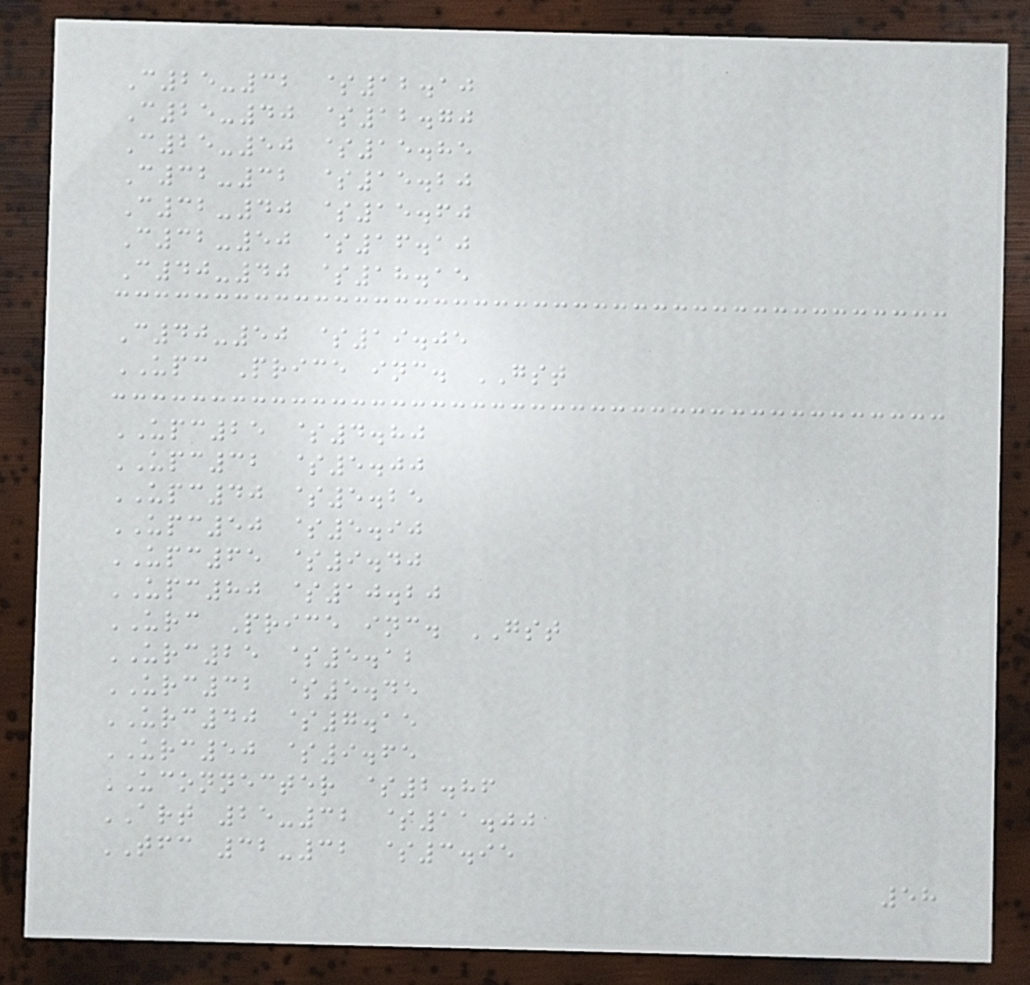C25-32 $12.10
C25-40 $12.70
C25-50 $15.85
C32-32 $15.20
C32-40 $15.60
C32-50 $16.10
C40-40 $18.15
C40-50 $19.05
UPC Price inc. GST
UPC25 $4.80
UPC32 $5.00
UPC40 $5.25
UPC50 $5.90
UPC65 $9.40
UPC80 $10.20
URC Price inc. GST
URC25 $5.12
URC32 $5.45
URC40 $7.15
URC50 $9.65
UCONNECTER $2.86
ART 25-32 $11.00
TFC 32-32 $3.95
58
